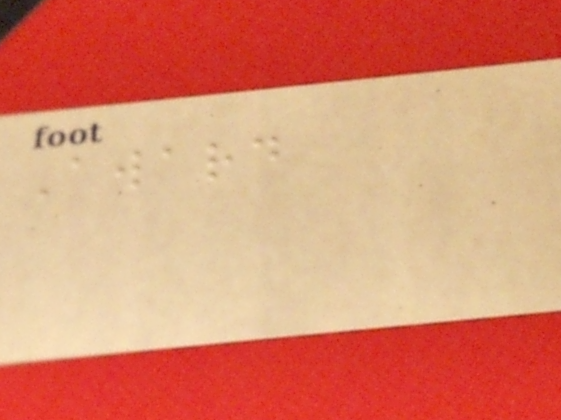Award
